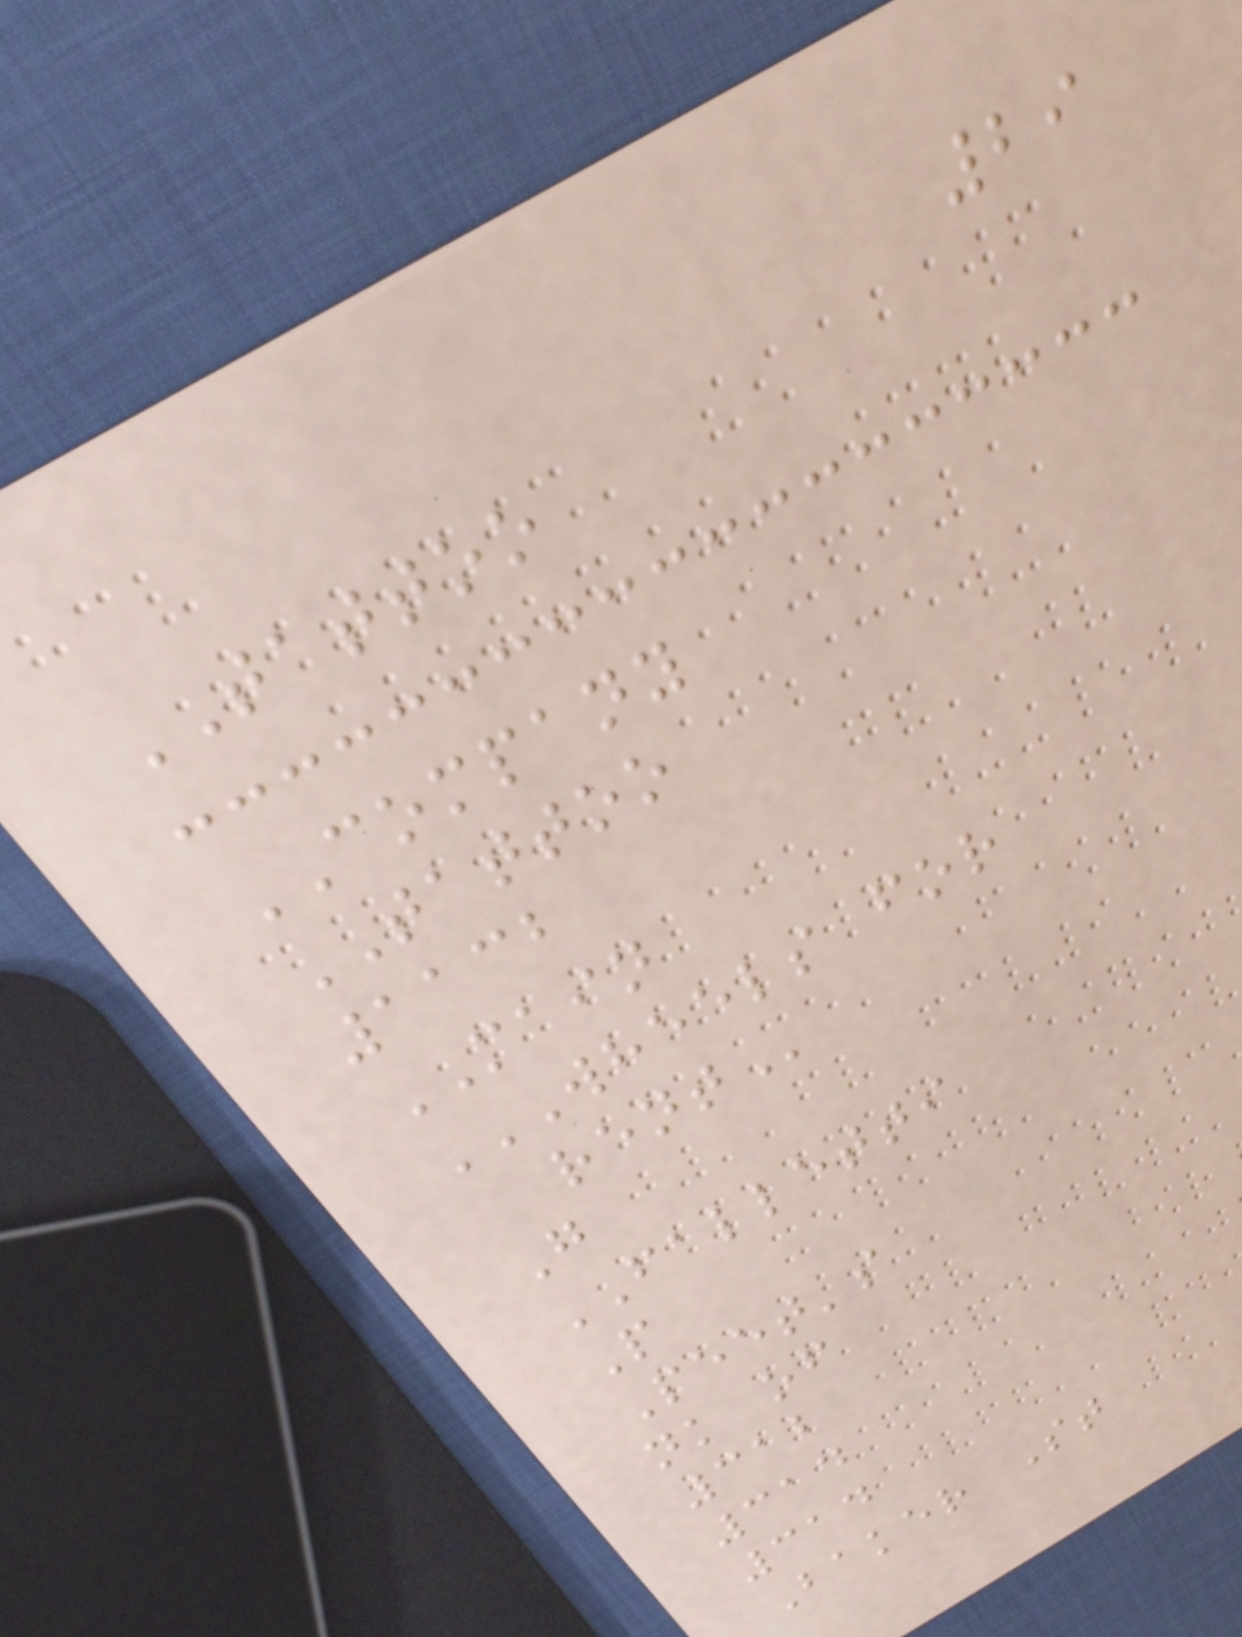29
TATTOO
COMPANY
TATTOO
1132
MAIN
WHEELS FOR
RENT
G
FALLETTI
P
Peet's
nk of
312
314
314
Baker St
